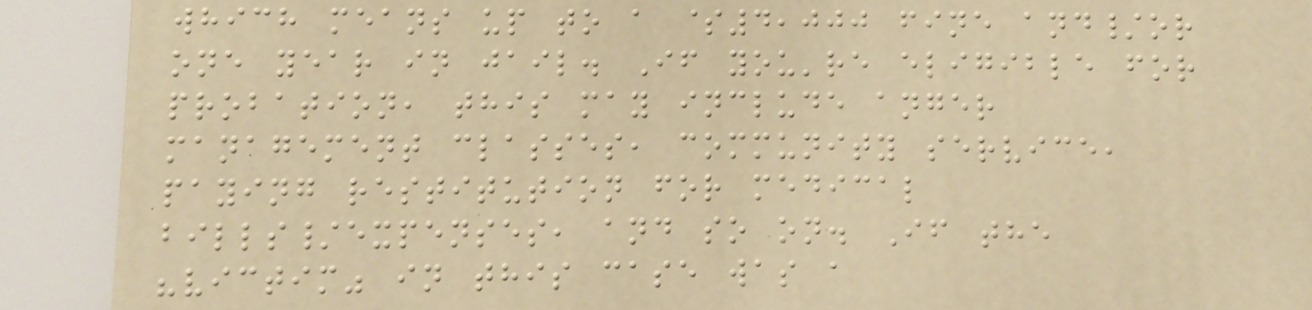which means up to a $4,000 fine and/or
one year in jail. If you're eligible for
probation, this may include anger
management classes, community service,
paying restitution for medical
bills/expenses, and so on. If the
"victim" in this case was a
